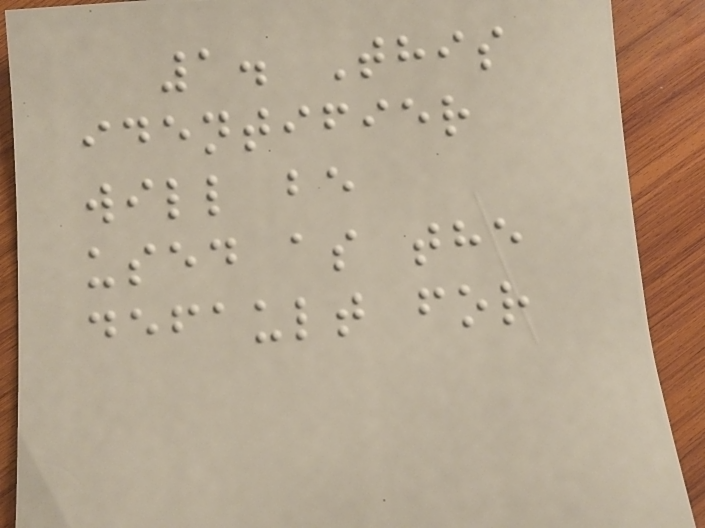1. This
identifier
will be
used as the
default for
